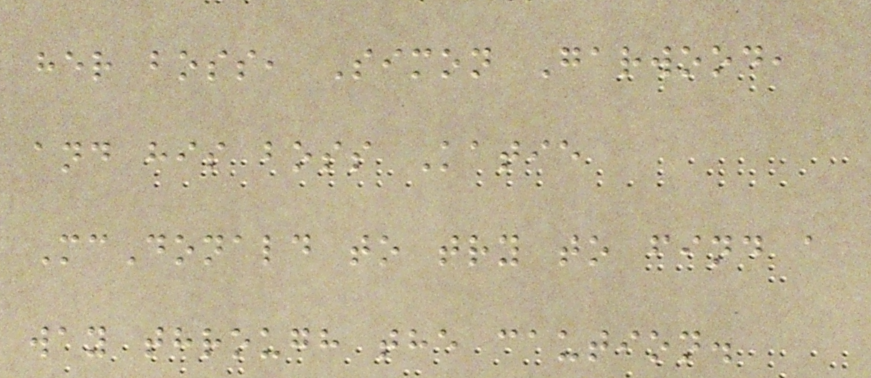her boss, Simon Garwood,
and his boss Katie
McDonald to try to find a
way through the caution.
